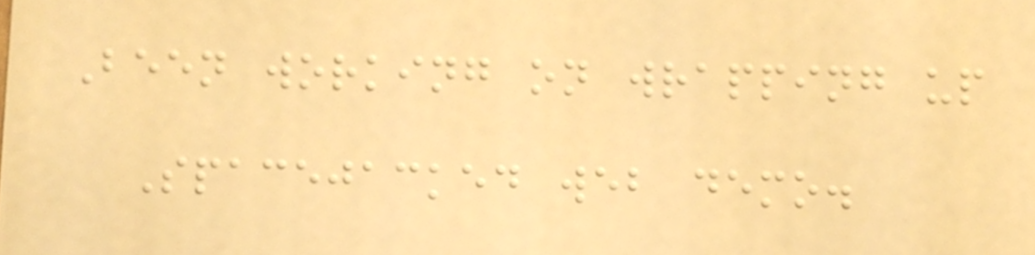Been working on wrapping up
Spacejacked web demo.
